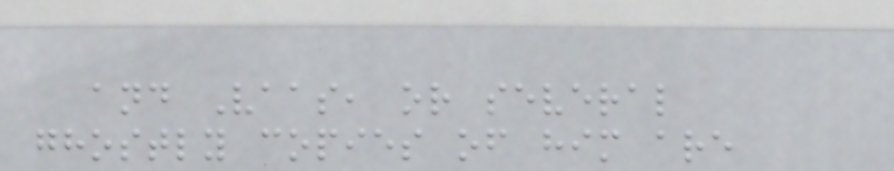and Vaas, or several
ghostly copies of him are
